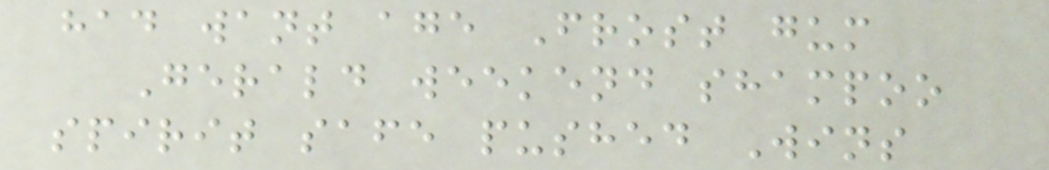had want age Frost gum
Gerald weekend shampoo
spirit safe pushed Wins
